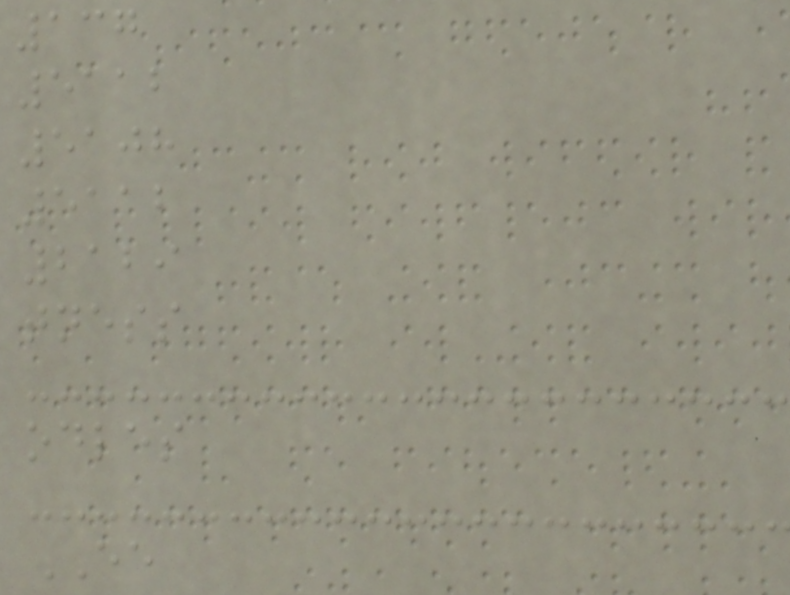137
5112
5108
5112
2129
tness
odles
EE
